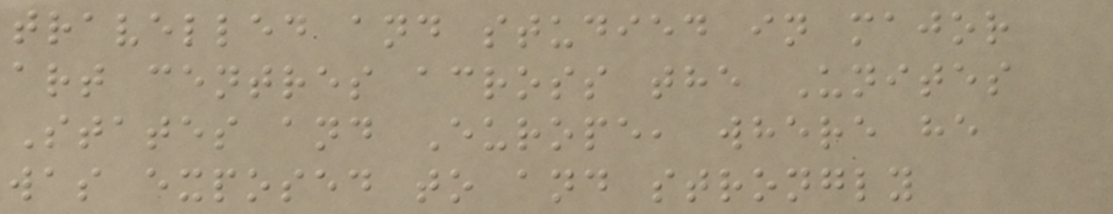travelled and studied in major
art centres across the Unites
States and Europe, where he
was exposed to and strongly
